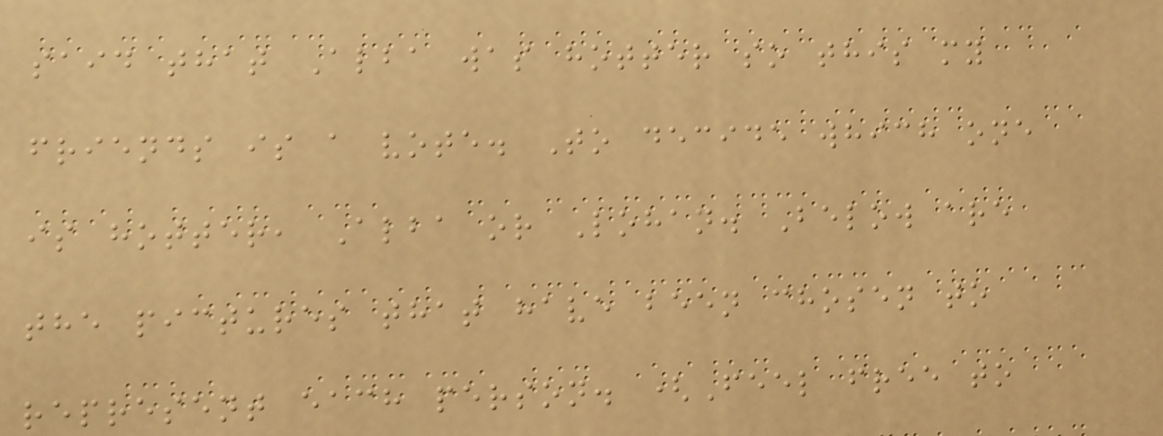said that Alba was hotter so this my
friends is a vote. To decide which one
is hotter, Alba or Lohan. Below are
the pictures that have been chosen to
represent each person. (Feel free to
